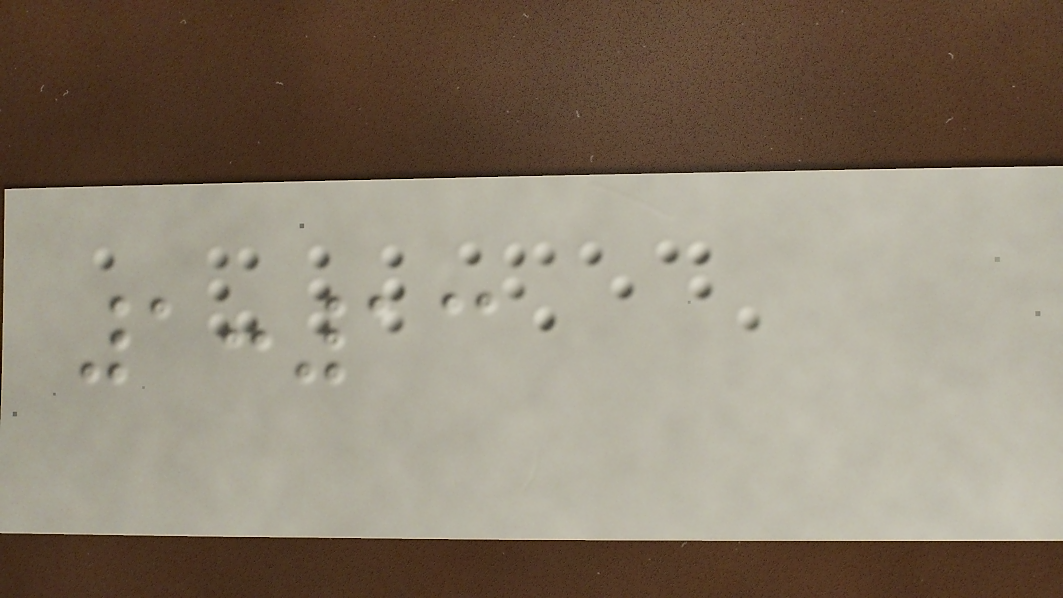1:13
